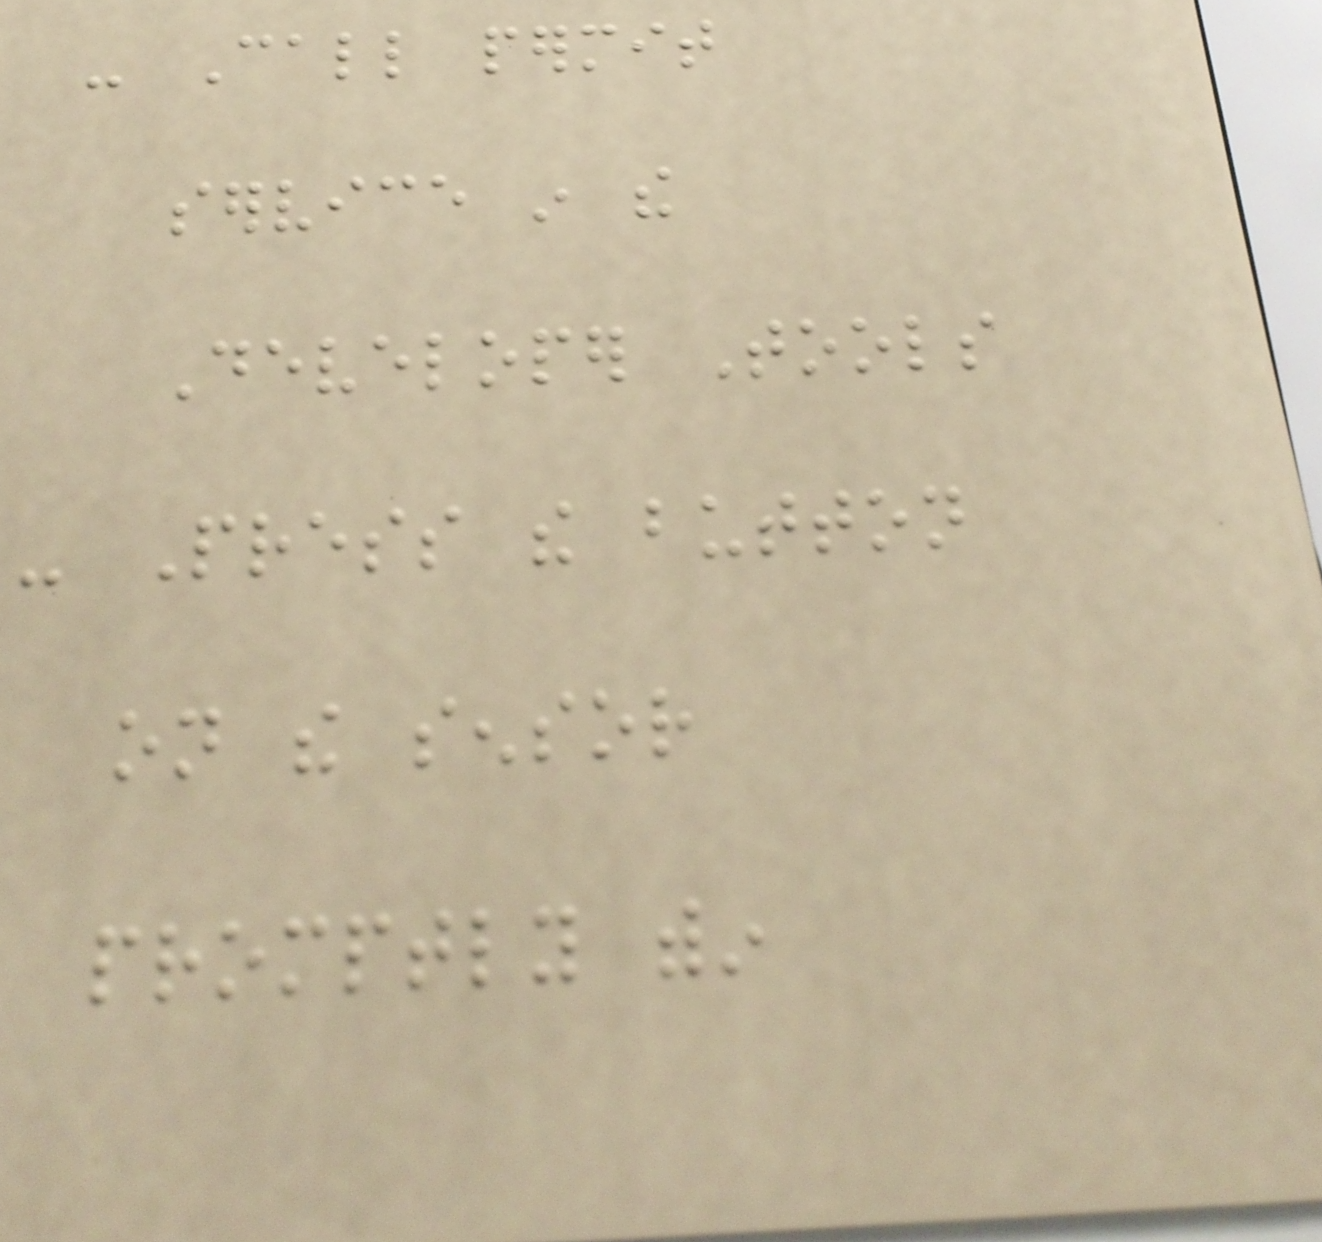- Call permit
service in the
Developer Tools
- Press the button
on the sensor
promptly within
